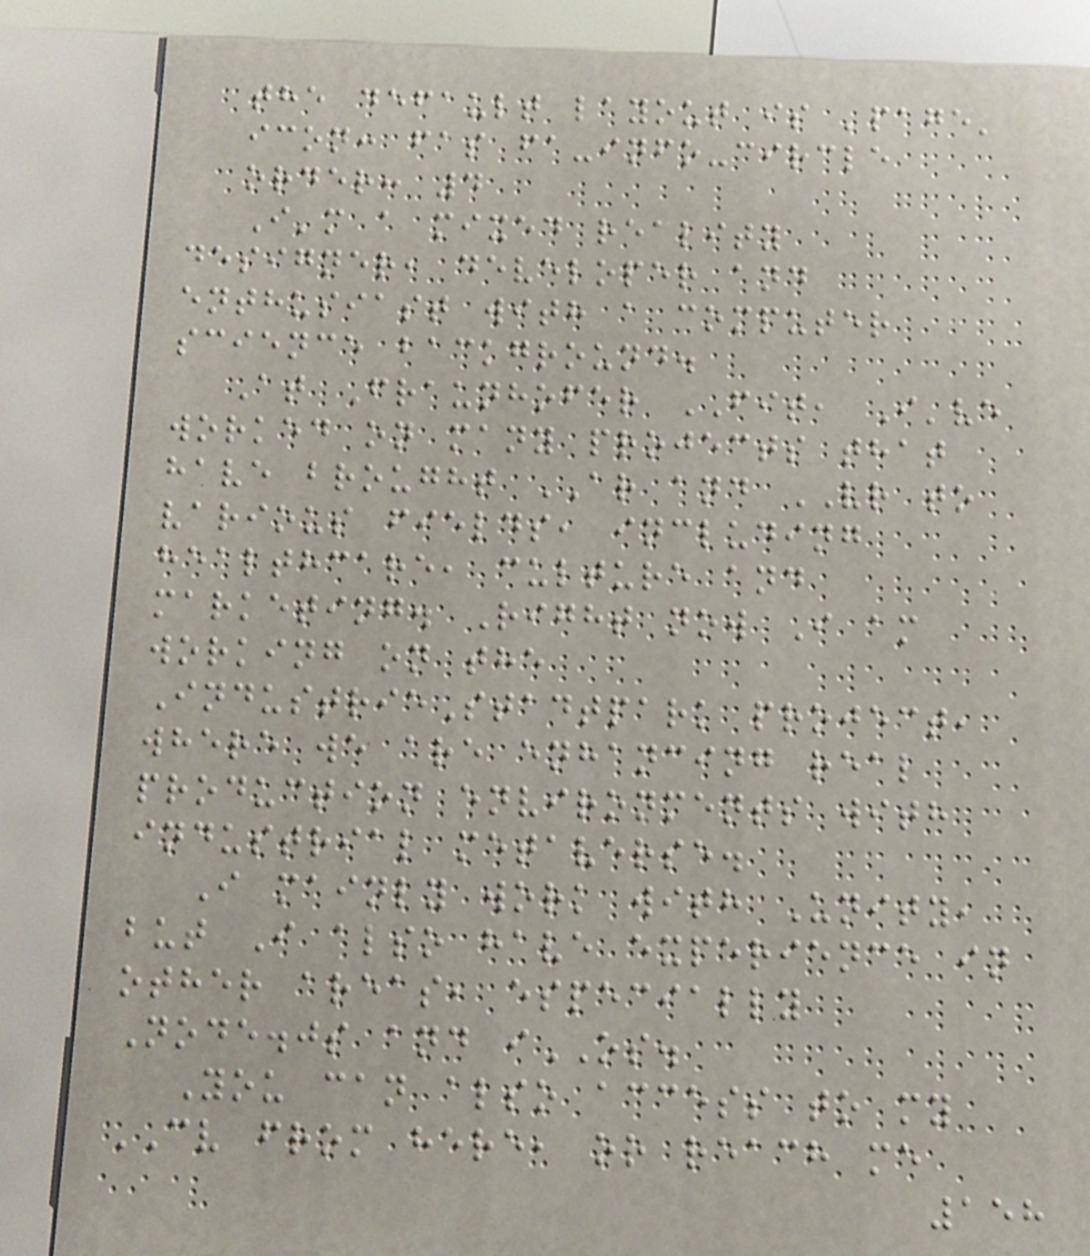the default layout is 'page'
icon: fas fa-info-circle
order: 4
I'm a mixed reality
designer, developer and
enthusiast with a computer
science background.
At Fraunhofer FIT, I've
worked on many projects that
have brought AR and VR to
various fields, including
healthcare, culture and
marketing. Right now I am
working on the
IndustrieStadtpark project,
where we are enhancing real
production environments with
industrial metaverse.
I mainly work with Unity,
but I also have experience in
other areas, especially
Node.js and iOS.
You can also access to my
CV from here, or reach me
158
